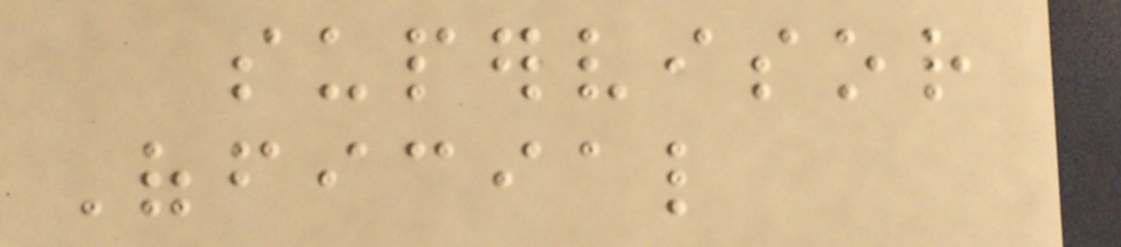supervisor
Official
